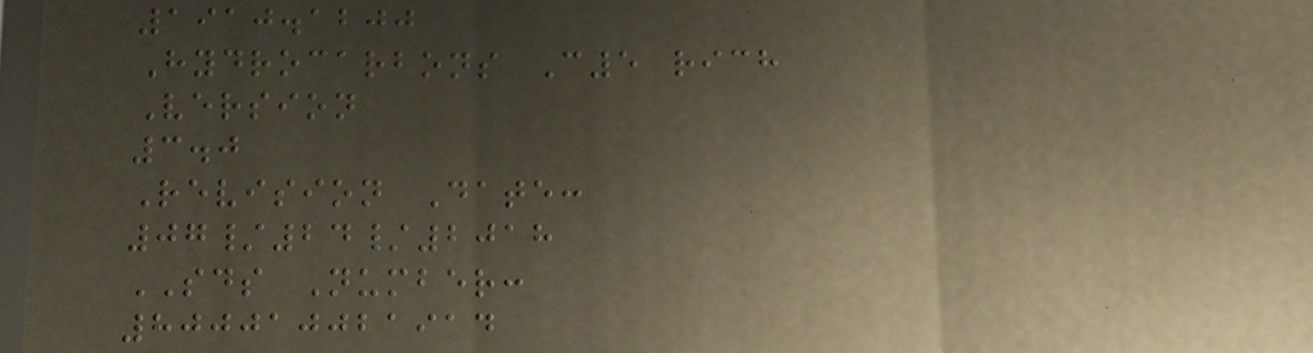1910.1200
Hydrocarbons C5 rich
Version
3.0
Revision Date:
07/24/2018
SDS Number:
800010021914
